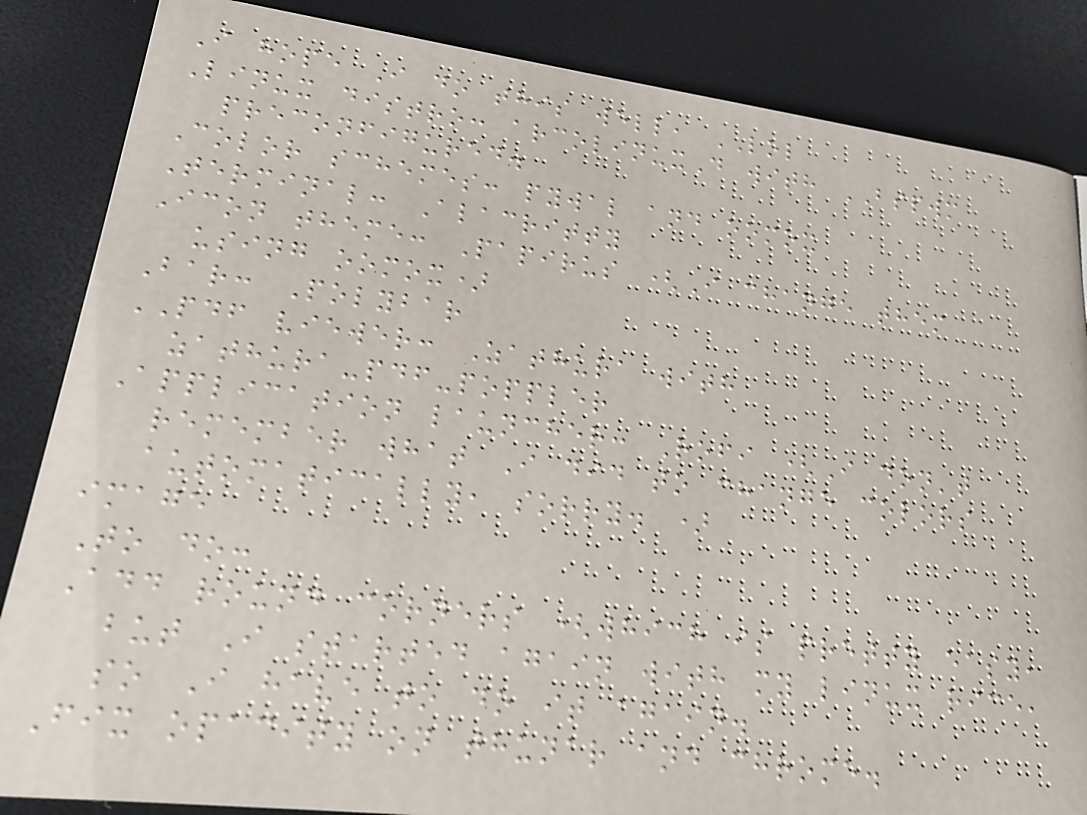I hope I do this well, LOL
Linux distro: arcolinuxD with BSPWM
preconfigured.
Color schemes: pywal and oomox
Terminal: Alacritty
Icon theme: Papirus (I change them
using oomox)
Bar: Polybar
PDF viewer: Zathura with
zathura-pdf-poppler
Application launcher: Rofi (I don't
remember what I did to change colors
automatically, sorry. )
image
To do:
Add round corners (which is pretty easy,
but I started again with my linux rice,
so I have to do it again.
Fix opacity on thunar and chrome.
